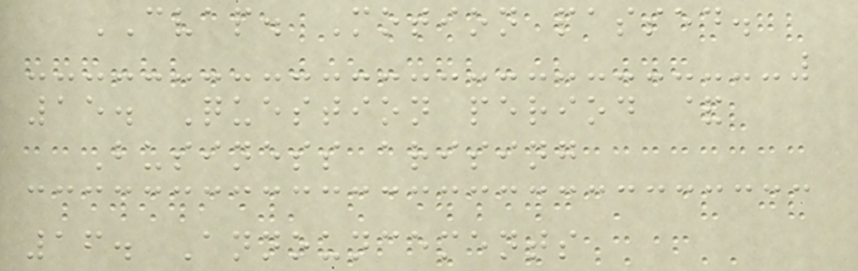CVAP. Motion passed.
15. Question period &
Business arising
16. Announcements
